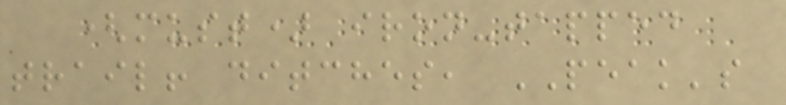(must) iron-tapped
trail! ditches, PEAK's
